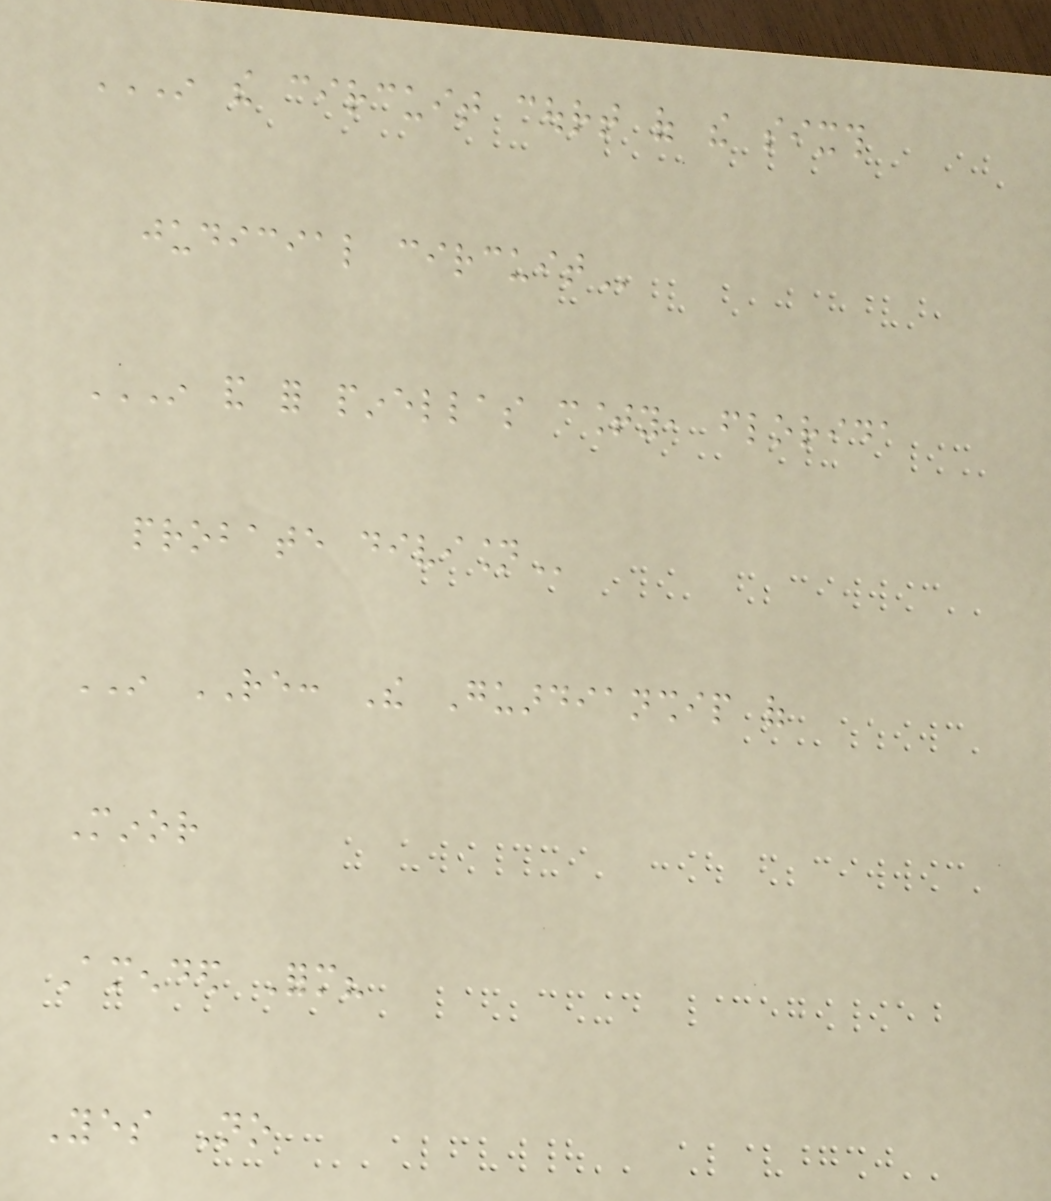IN THE CIRCUIT COURT OF THE SIXTH
JUDICIAL CIRCUIT
IN AND FOR PINELLAS COUNTY, FLORIDA
PROBATE DIVISION
IN RE: The Guardianship of
Minor
Amended Form?
Yes No
